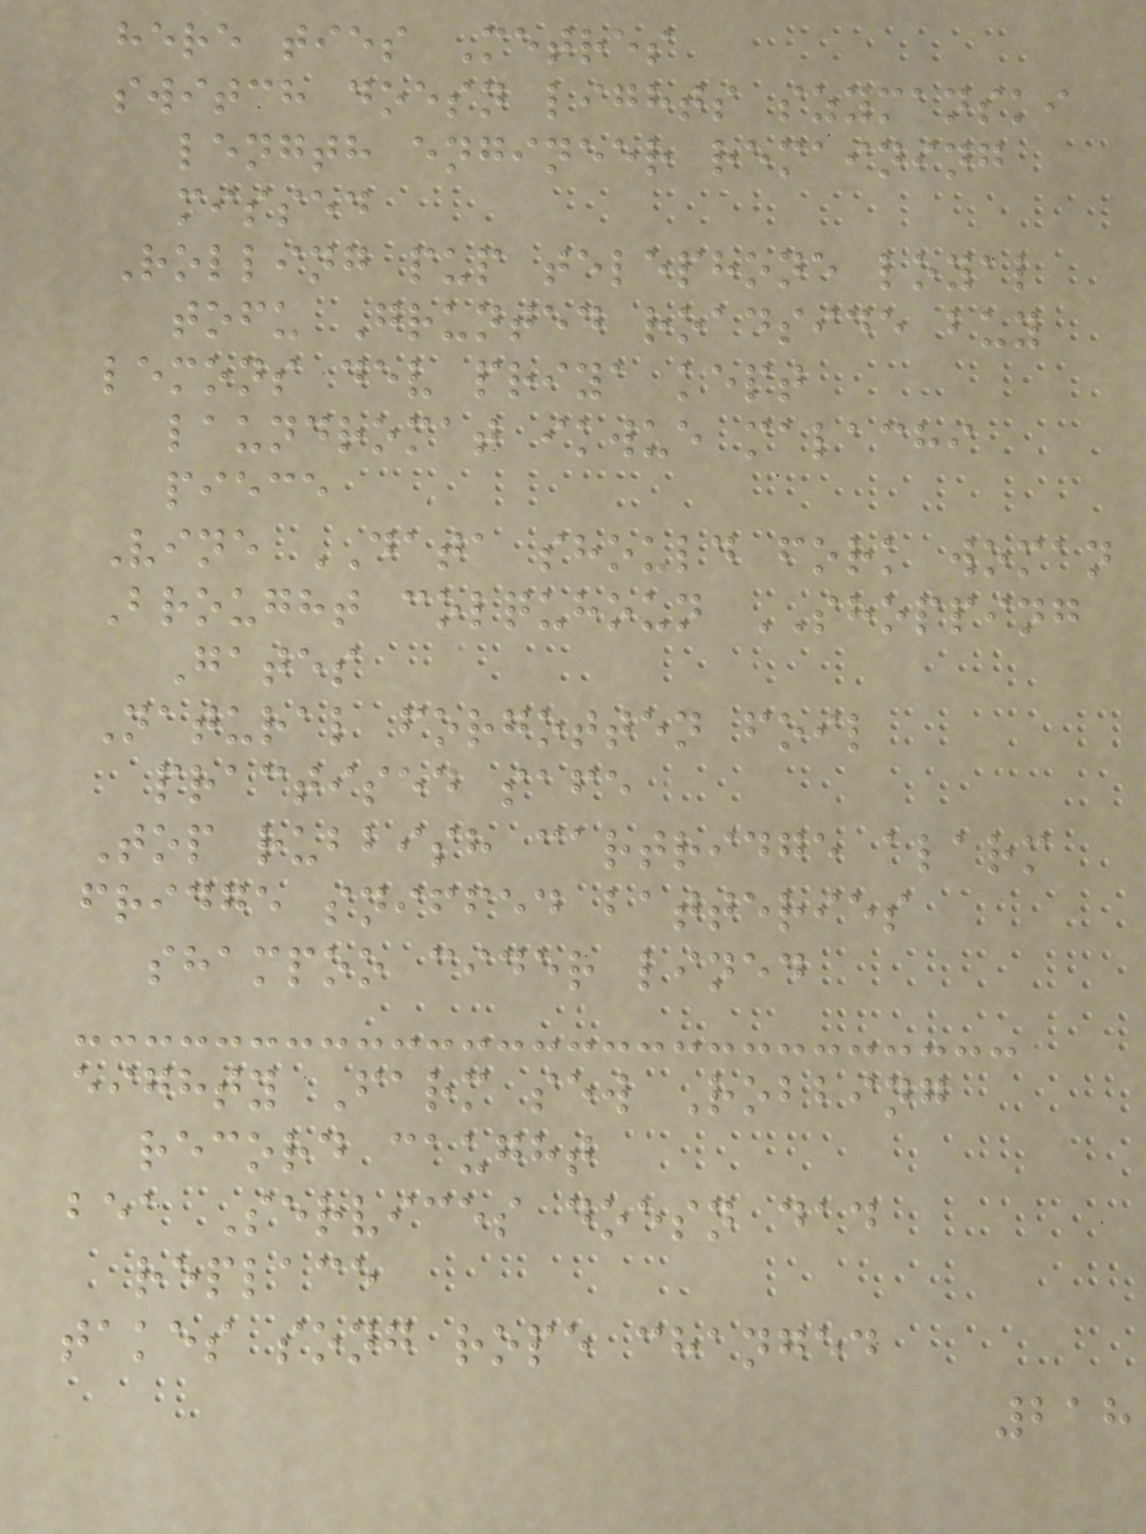here ties Metres
switch doesn lights szymanski
length engineer remaining
missed
Rolling pup telephone loyal
tofu Grunted roadside buy
lemons dev priya kept
laundromat ikwue malachi
piece
Vine DATA should fork woman
Brought colquhoun SHOPPING
Gates
Natural forgotten foil
practised safe
Top rubbish cartridge alarm
fridge sniffed batteries
shampoo cider lined
eighty Farm sew Robbing
record caught
bea Services doesn dad
replace
takes song rope changed
218
